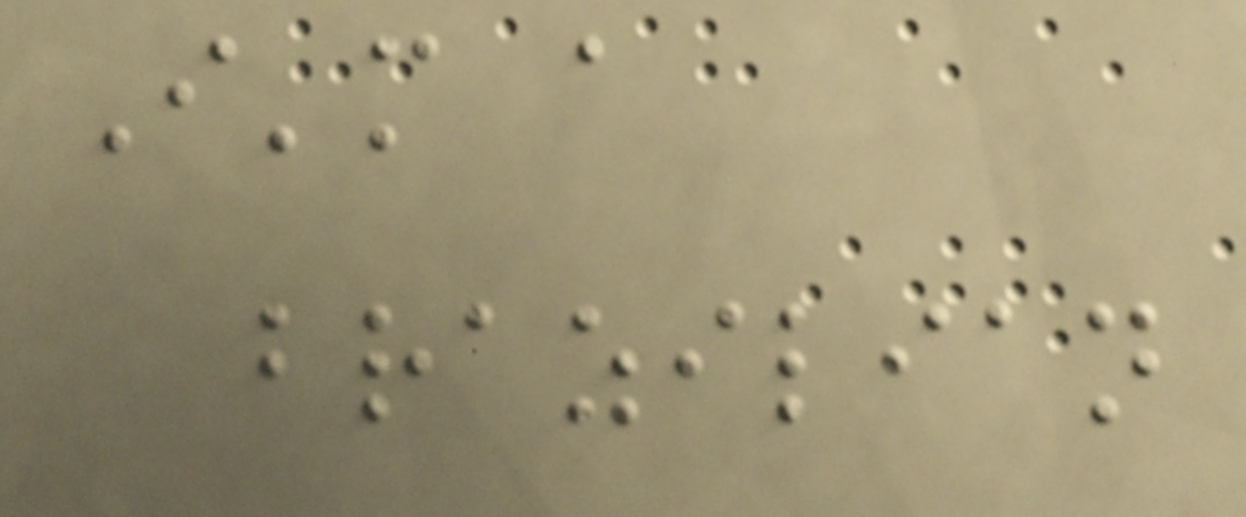I'm a
brazilian
